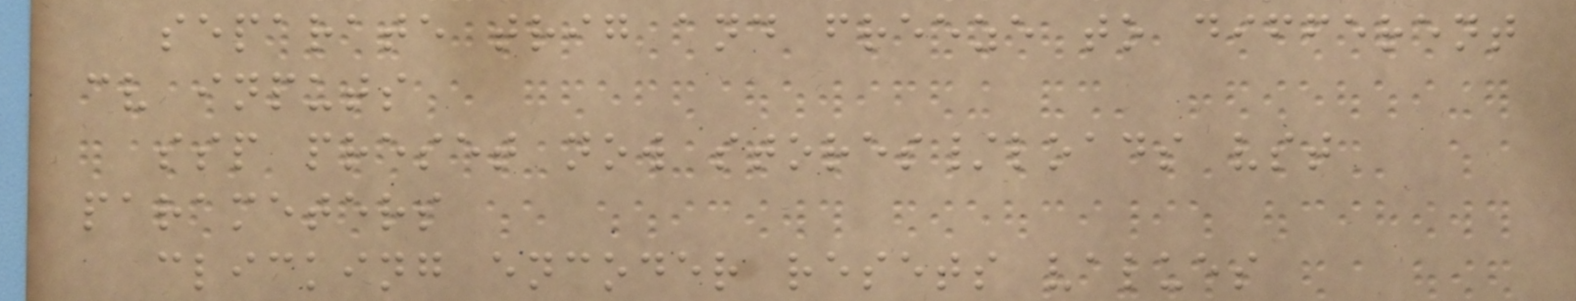separate trig and freeze to different
cv inputs
ssp preset now stores/loads vst
parameters
clicking encoder resets values
